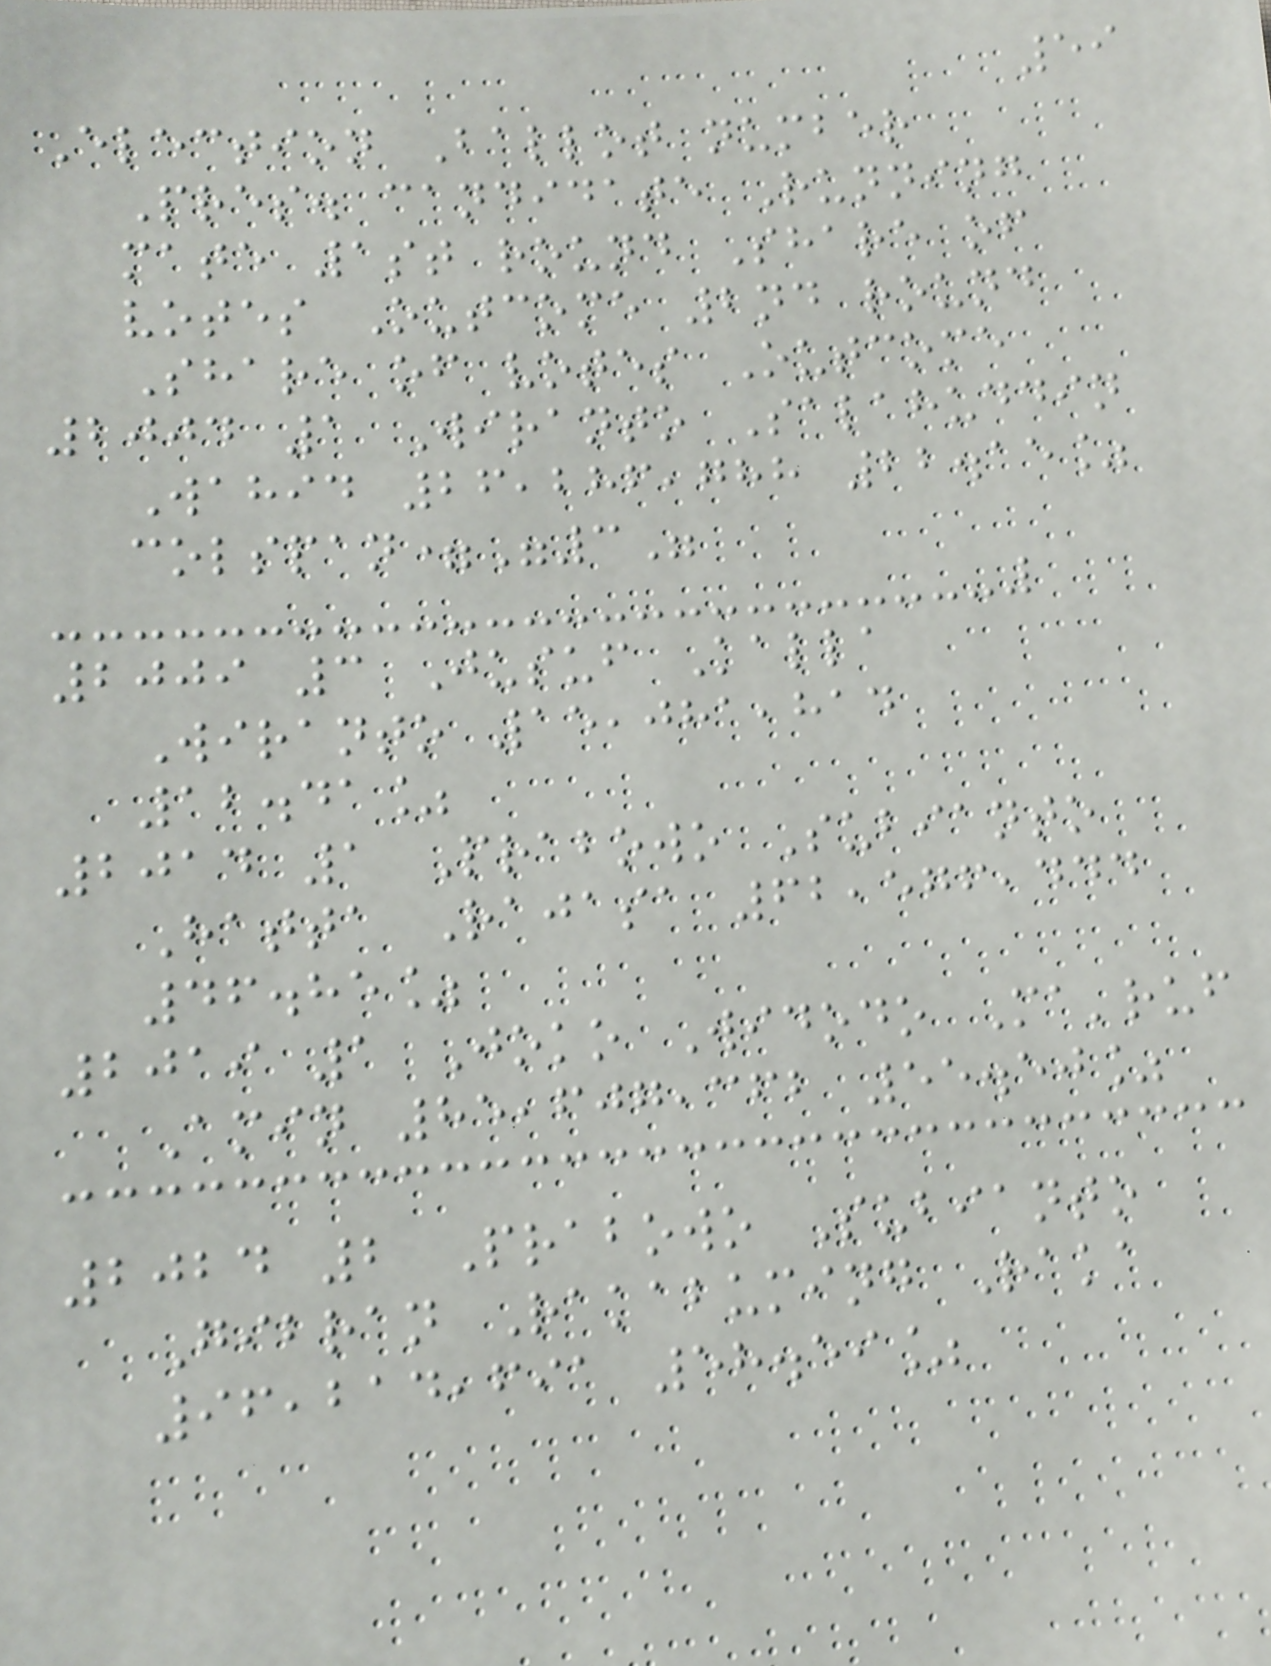59
Election Ballot number
Pres. candidate Running
mate 1st round Share of
votes Outcome 2nd round
Share of votes Outcome
2004 1 Wiranto Salahuddin
Wahid 26,286,788 22.15%
colspan="3"
2009 3 Jusuf Kalla
Wiranto 15,081,814
12.41%
2014 1 Prabowo Subianto
Hatta Rajasa 62,576,444
46.85%
2019 1 Joko Widodo Ma'ruf
Amin 85,607,362 55.50%
2024 2 Prabowo Subianto
Gibran Rakabuming Raka
96,214,691 58.59%
